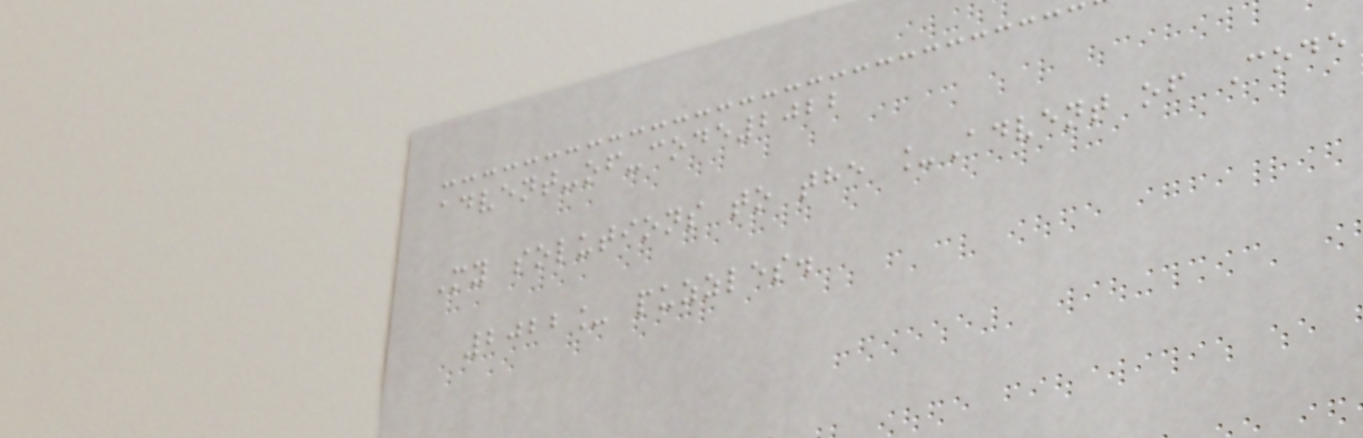advent-of-code2022
My solutions to the _Advent of Code
2022_ puzzles.
